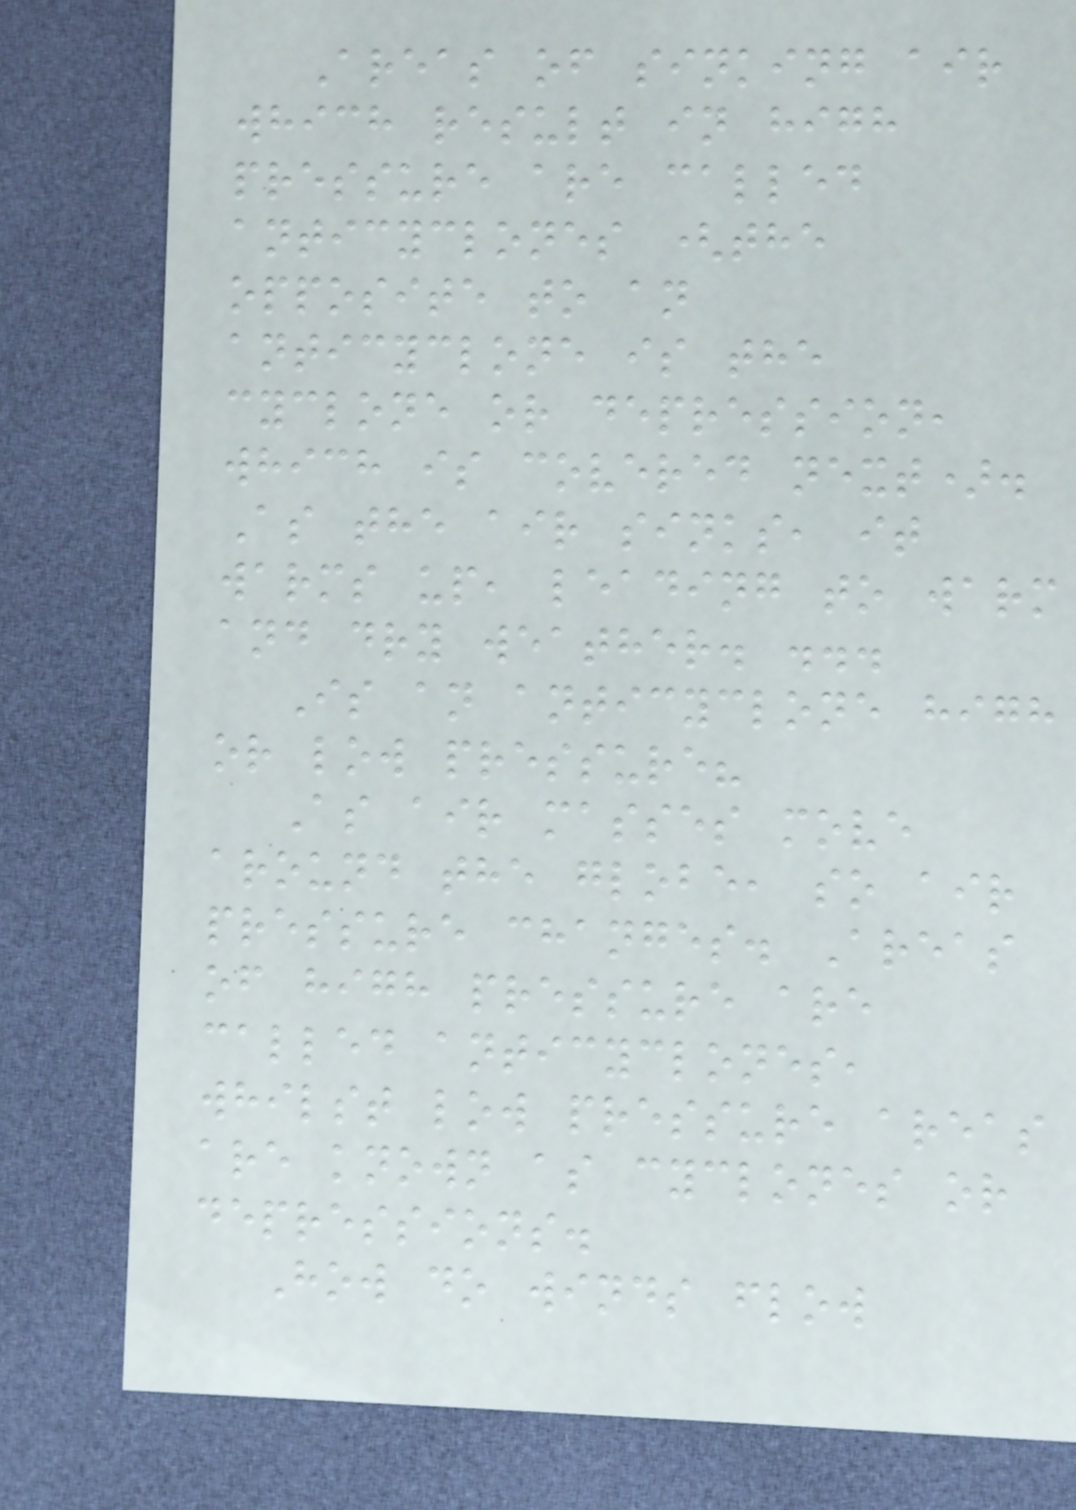Areas of sinking air
which result in high
pressure are called
anticyclones (the
opposite to an
anticyclone is the
cyclone or depression,
which is covered next).
As the air sinks, it
warms up, leading to warm
and dry weather. ...
Is an anticyclone high
or low pressure?
As air masses move
around the globe, so air
pressure changes. Areas
of high pressure are
called anticyclones,
whilst low pressure areas
are known as cyclones or
depressions.
How do winds flow
